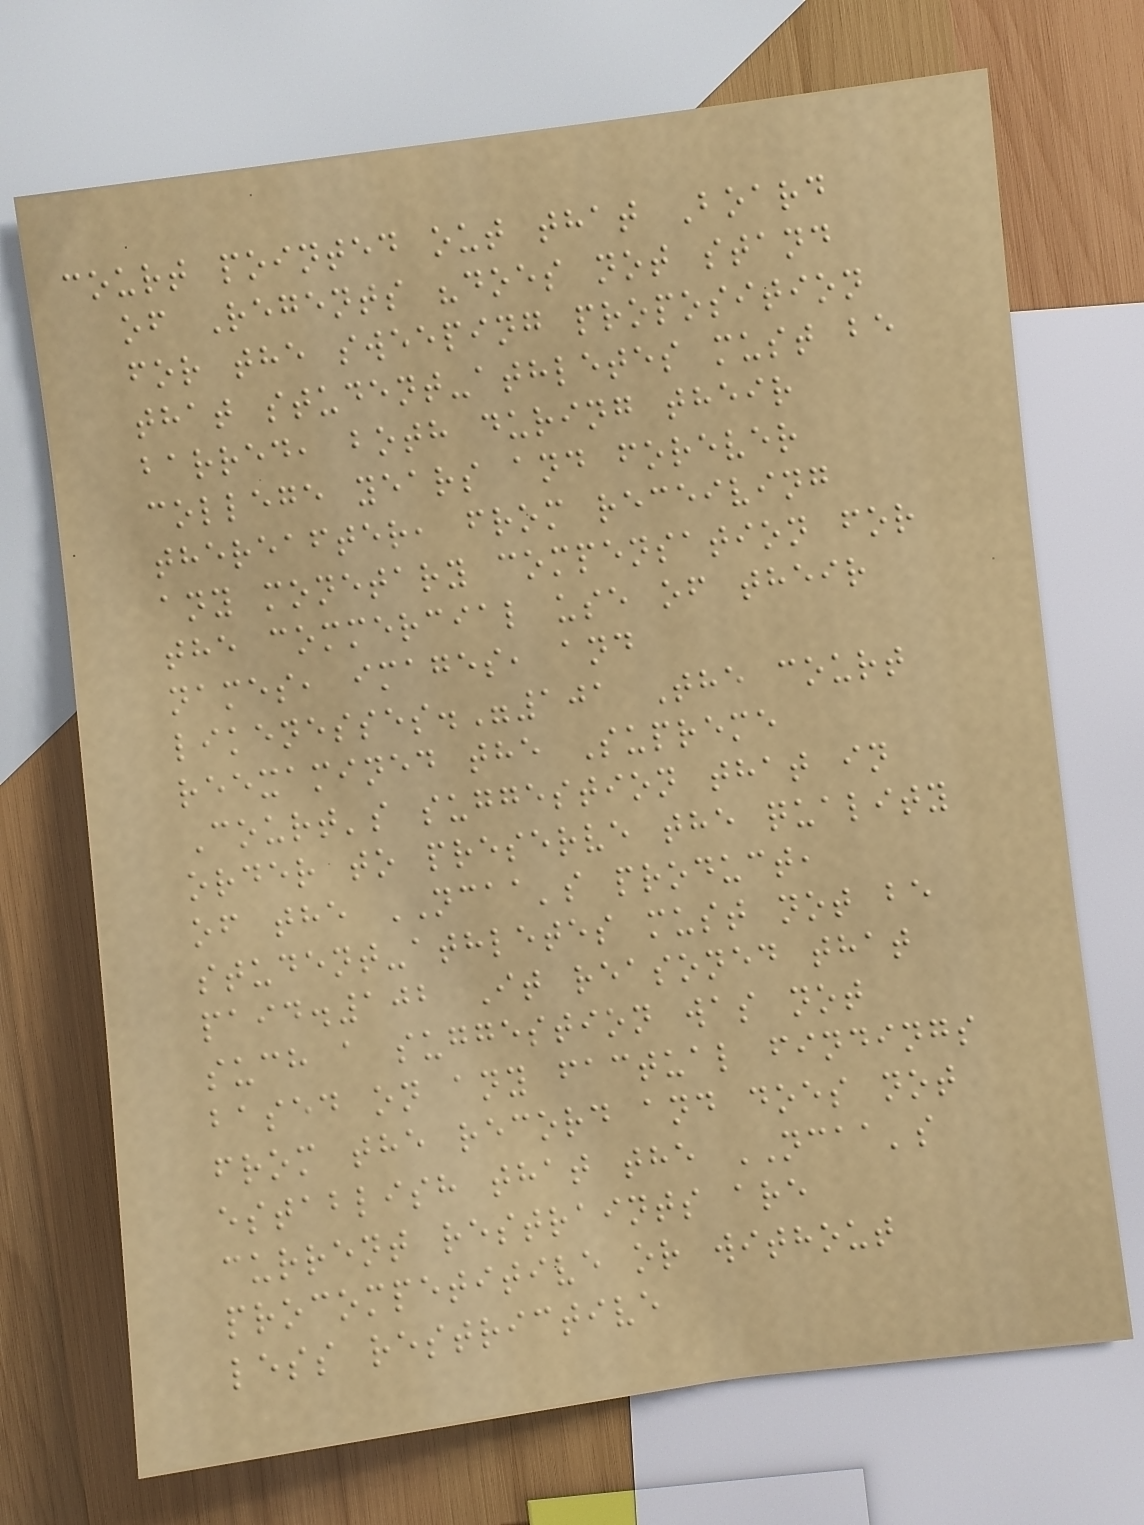court pointed out that Board
of Regents "does not stand
for the sweeping proposition
that student-athletes must be
barred, both during their
college years and forever
thereafter, from receiving
any monetary compensation for
the commercial use of their
names, images, and
likenesses."101 The court
reexamined the Supreme
Court's suggestion that in
order to preserve the quality
of the NCAA's product,
student-athletes must not be
paid.102 It reasoned that
such a suggestion was not
based on any factual findings
from the record and does not
establish that the NCAA's
current restraints are
procompetitive or without
less restrictive
